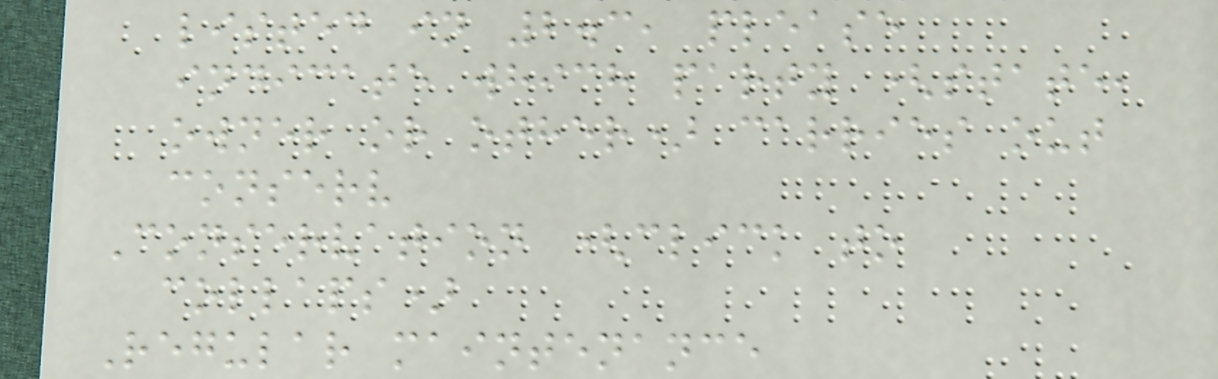listed in 2.3, please
indicate which party (state,
owner or other) carries out
conserv
Conservation (click to
collaps)
Regular maintenance
